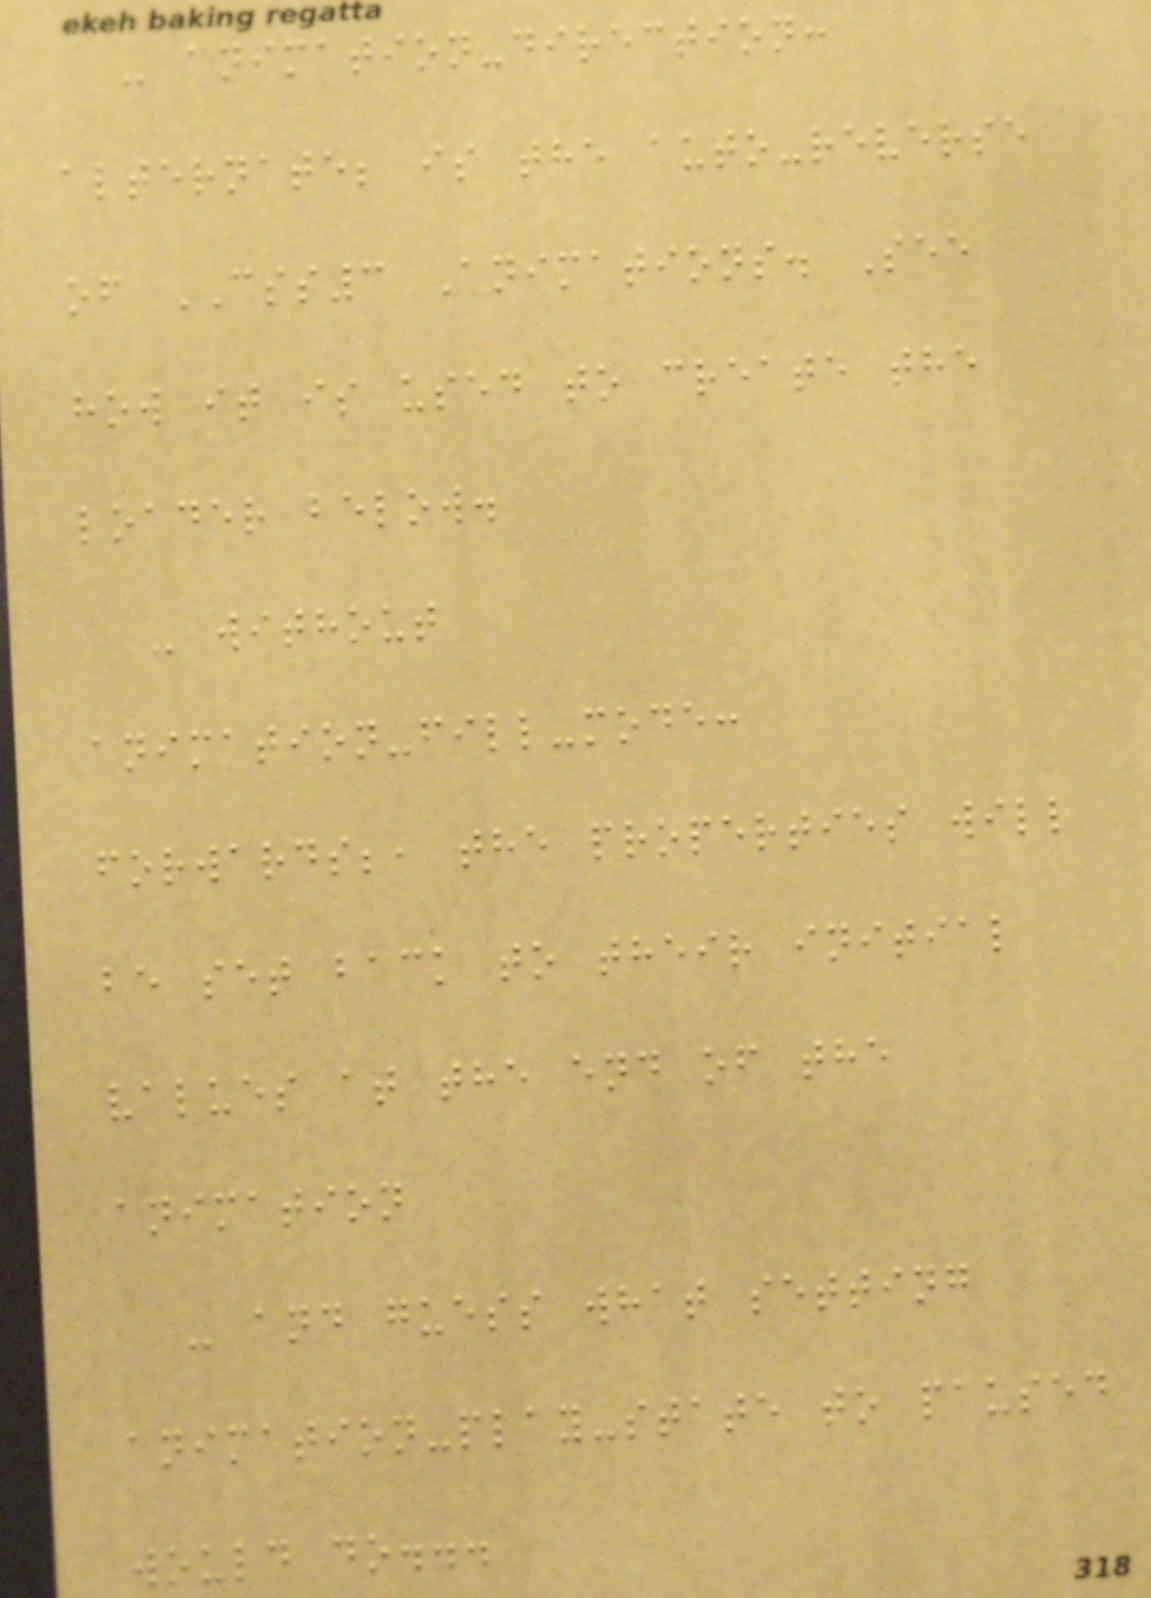- animation-direction:
alternate; is the auto-reverse
of CSS3 Animations. See
how it is used to create the
loader below.
- without
animation-fill-mode:
forwards;, the properties will
be set back to their initial
values at the end of the
animation
- and guess what setting
animation-play-state to paused
would do...
